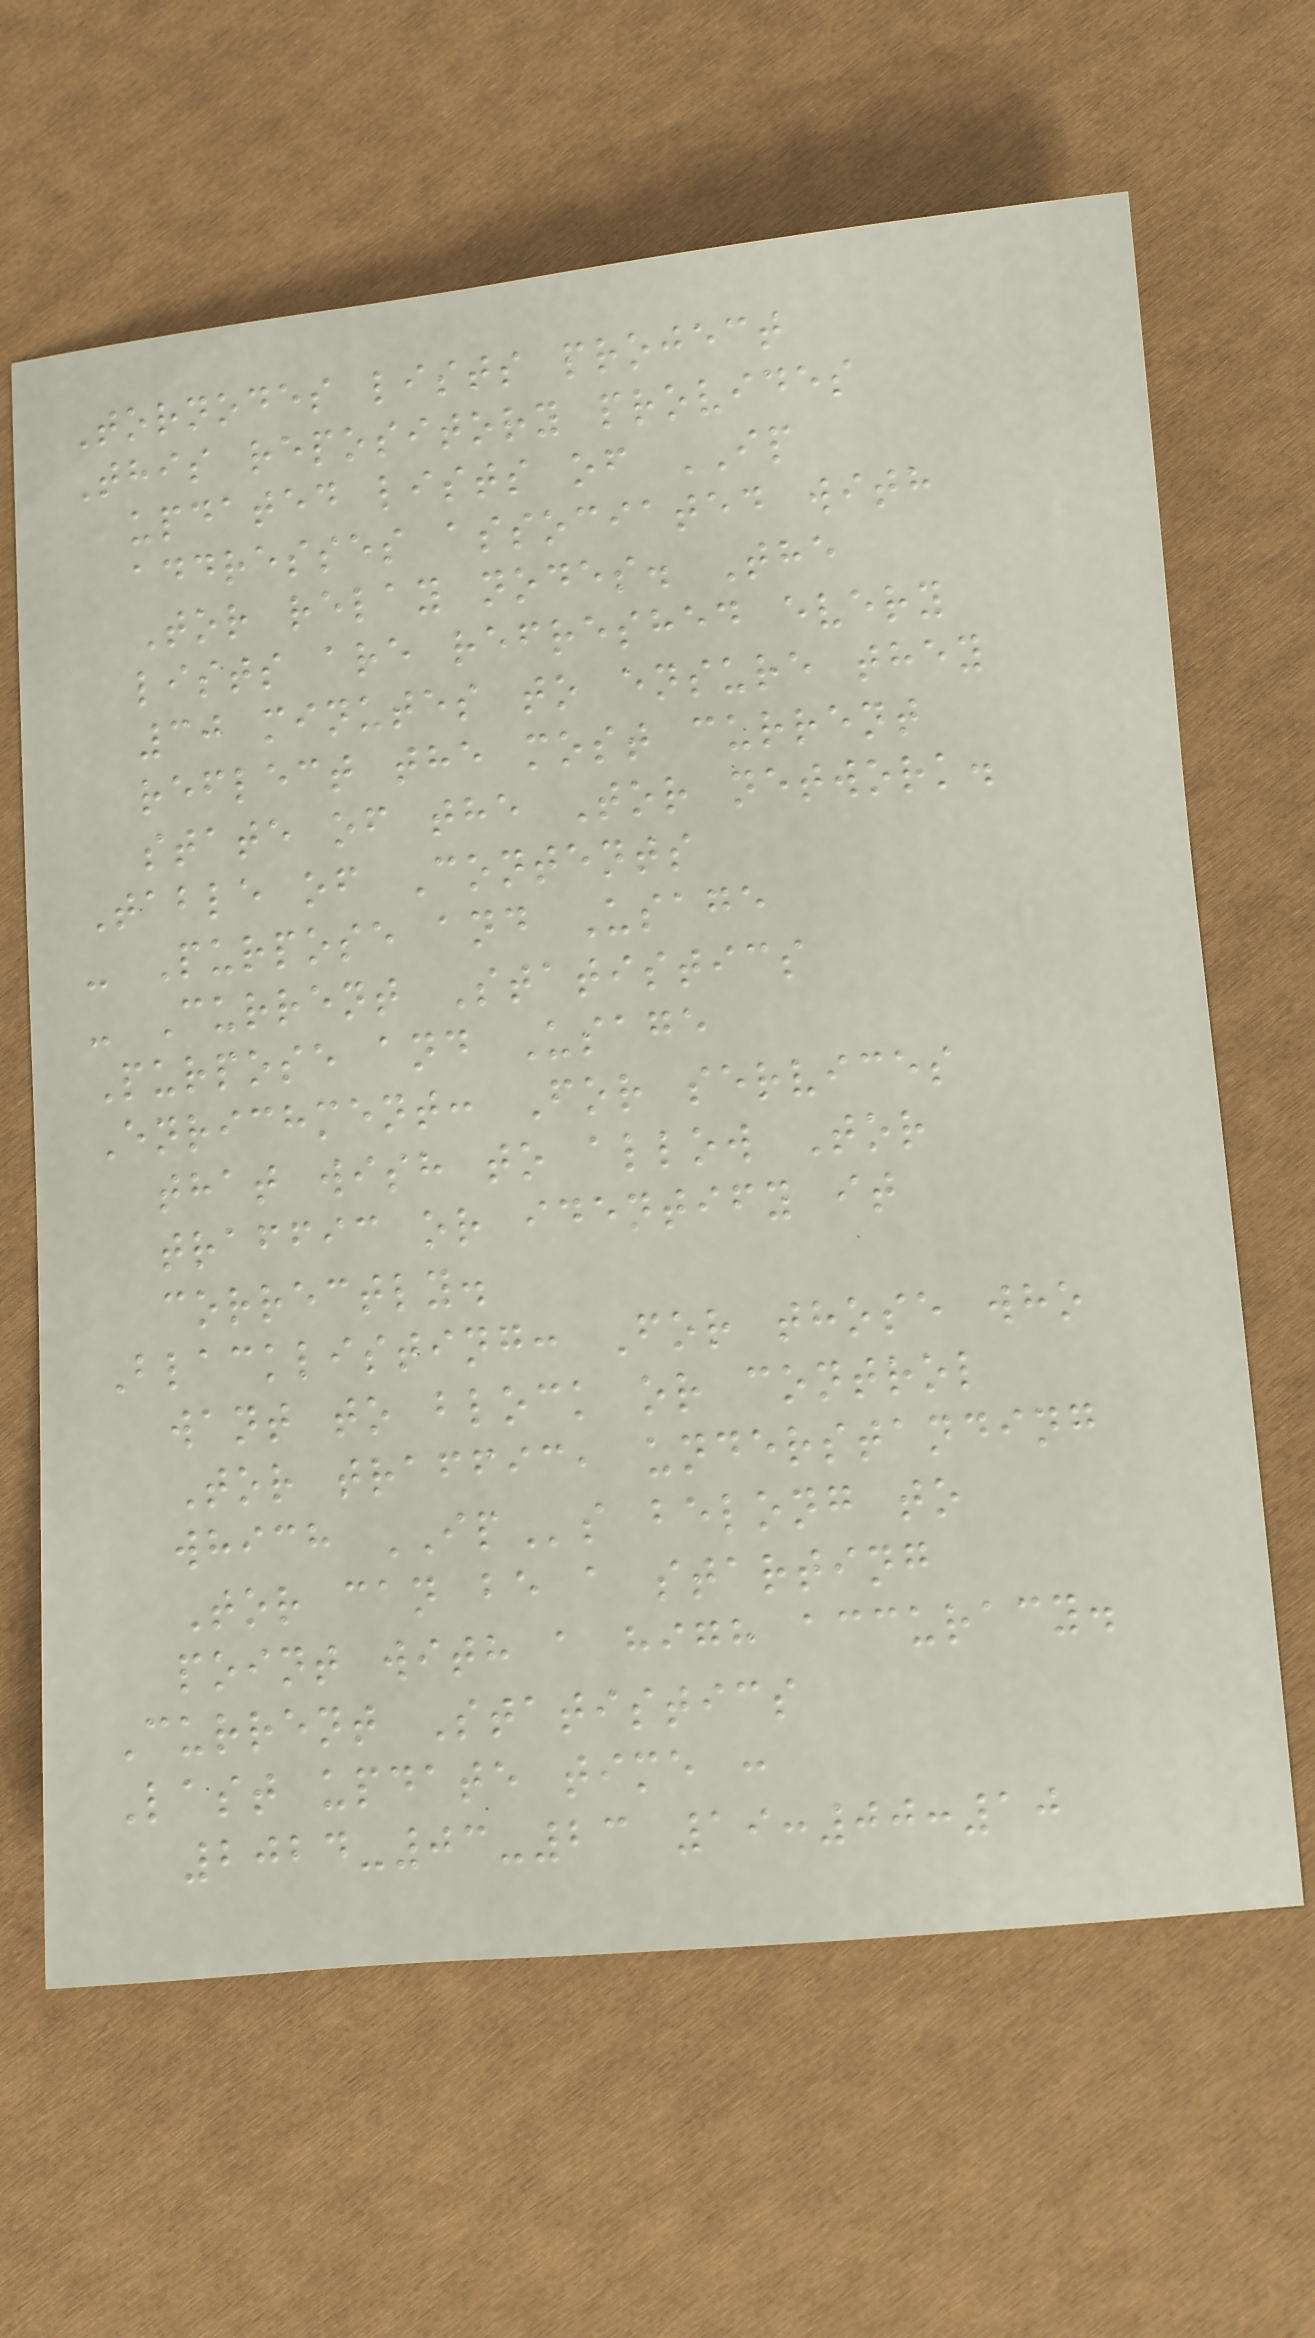Tornodes lists project
This repository provides
updated lists of IP
addresses associated with
Tor relay nodes. The
lists are refreshed every
30 minutes to ensure they
reflect the most current
state of the Tor network.
Table of Contents
- Purpose and Usage
- Current Statistics
Purpose and Usage
Enrichment: For services
that wish to allow Tor
traffic or identify it
correctly.
Blacklisting: For those who
want to block or control
Tor traffic, understanding
which IPs belong to
Tor can be a starting
point with a high accuracy.
Current Statistics
Last update time :
2024-03-23 19:00:10
